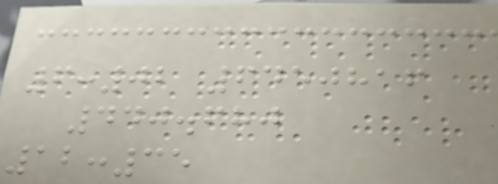6:02 6450816
440.680
12:35
